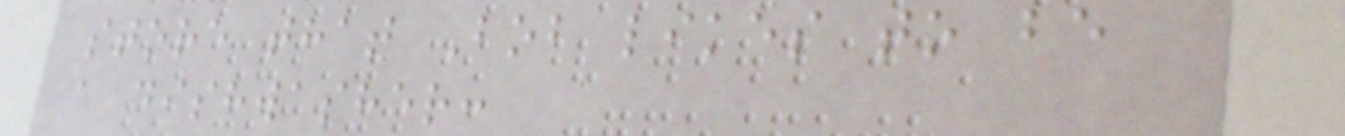store that Bob likes to be
a dishwasher:
